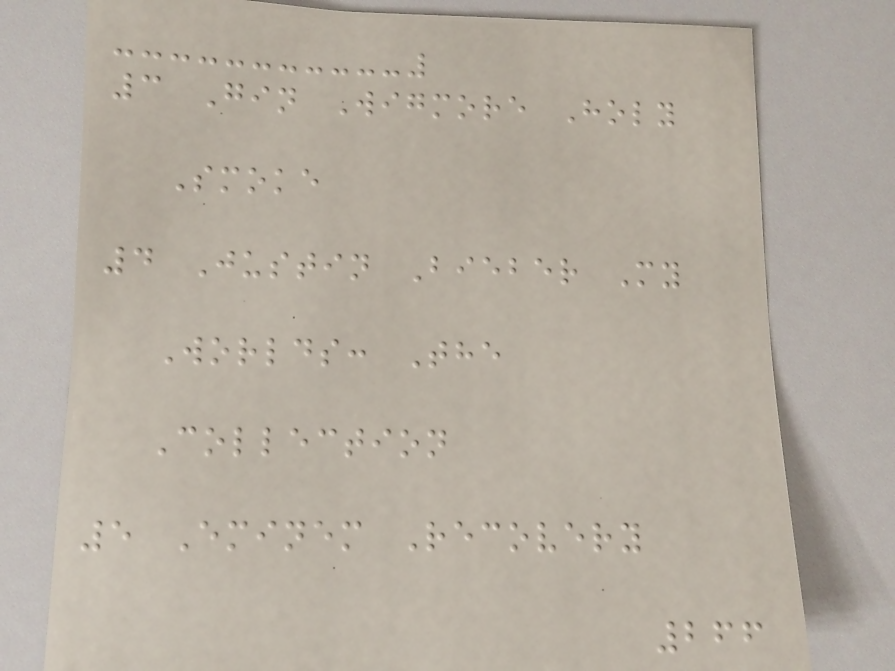3 Gin Wigmore Holy
Smoke
4 Justin Bieber My
Worlds: The
Collection
5 Eminem Recovery
266
